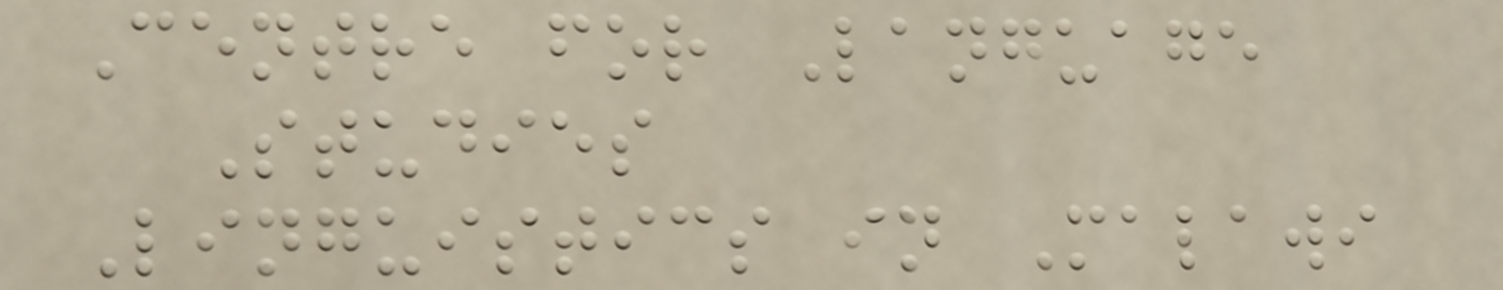Centre for Language
Studies
Linguistics in Malawi
